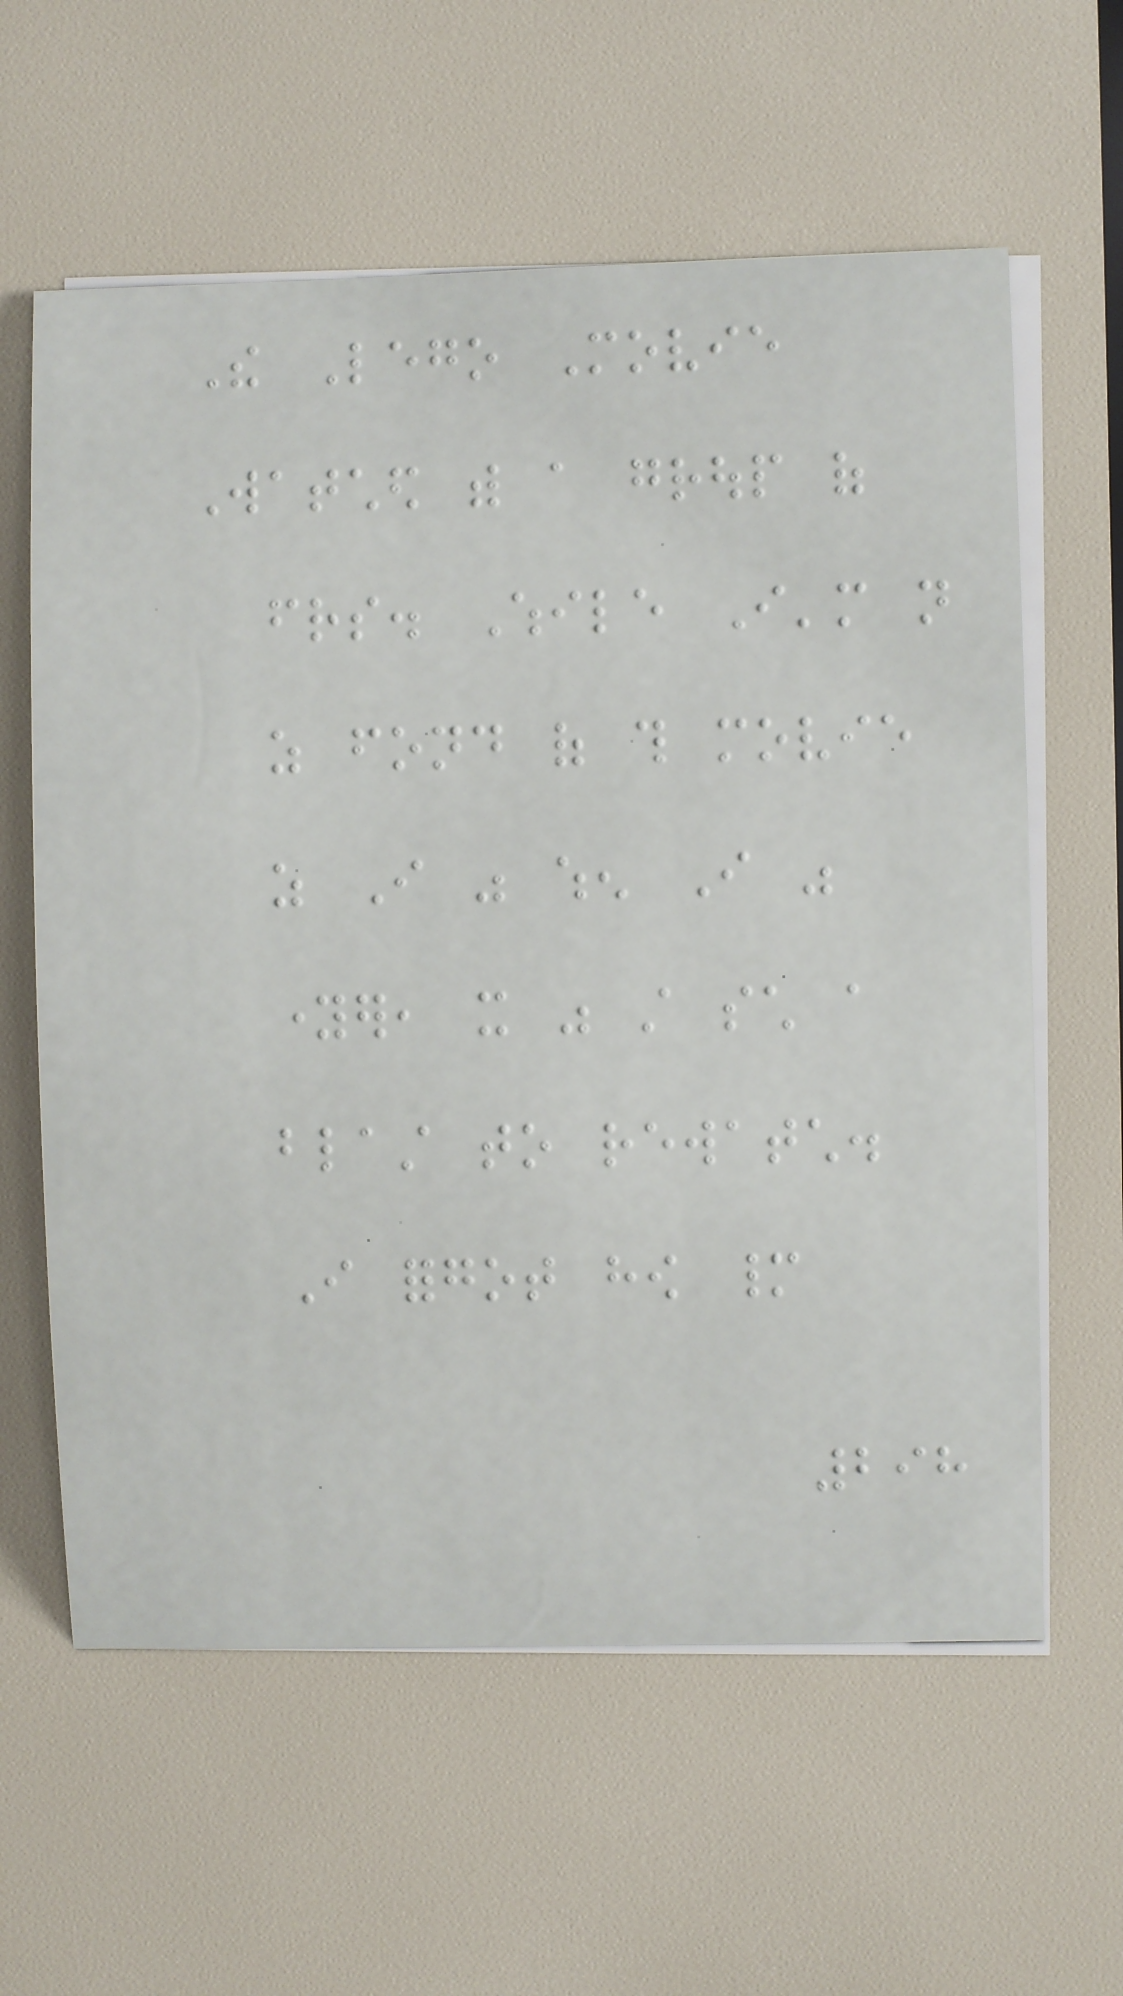The Lego Movie
Watched with a group of
friends. While I'm not
as fond of this movie
as I was when I was
younger, it was still such a
blast to rewatch.
I forgot how many
298
